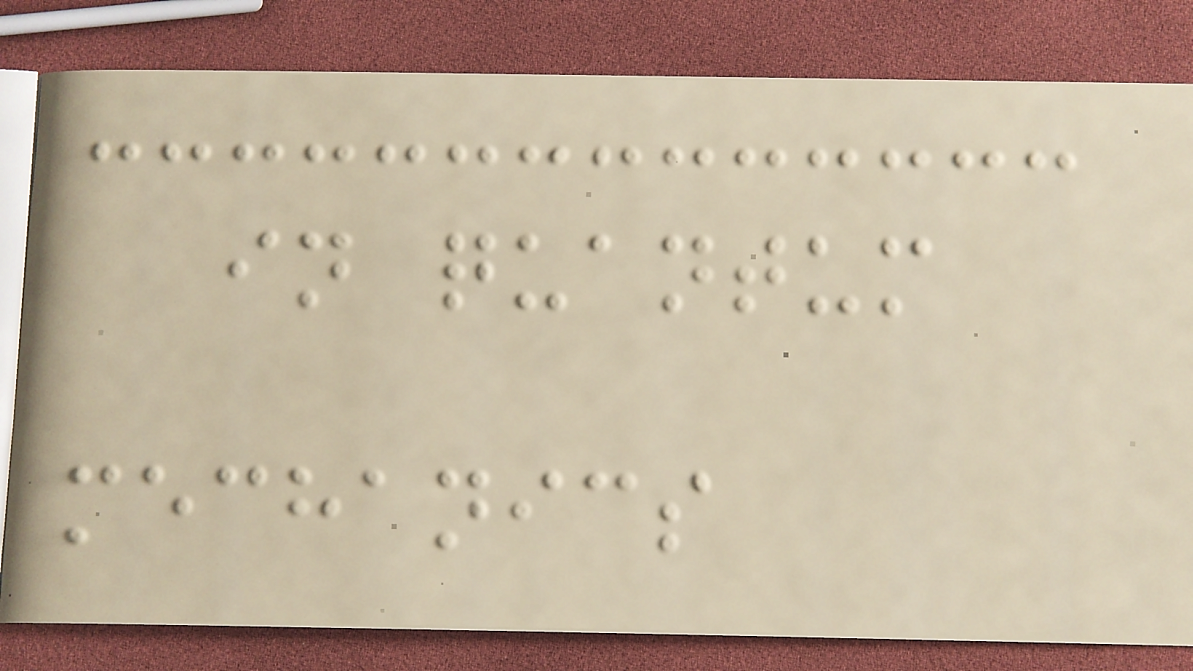in quantum
mechanics
